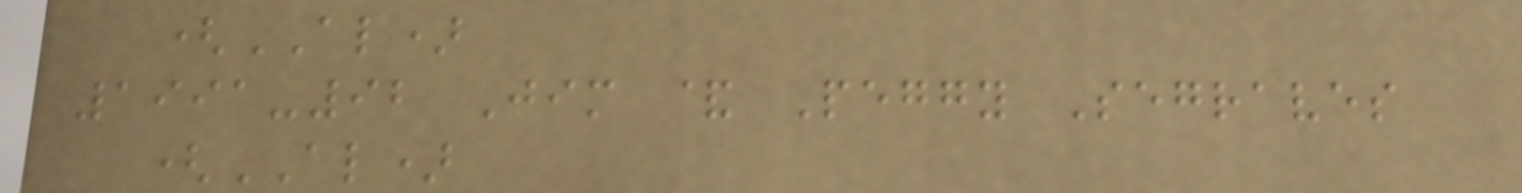(AL)
1991-92 Jim & Peggy Segraves
(AL)
